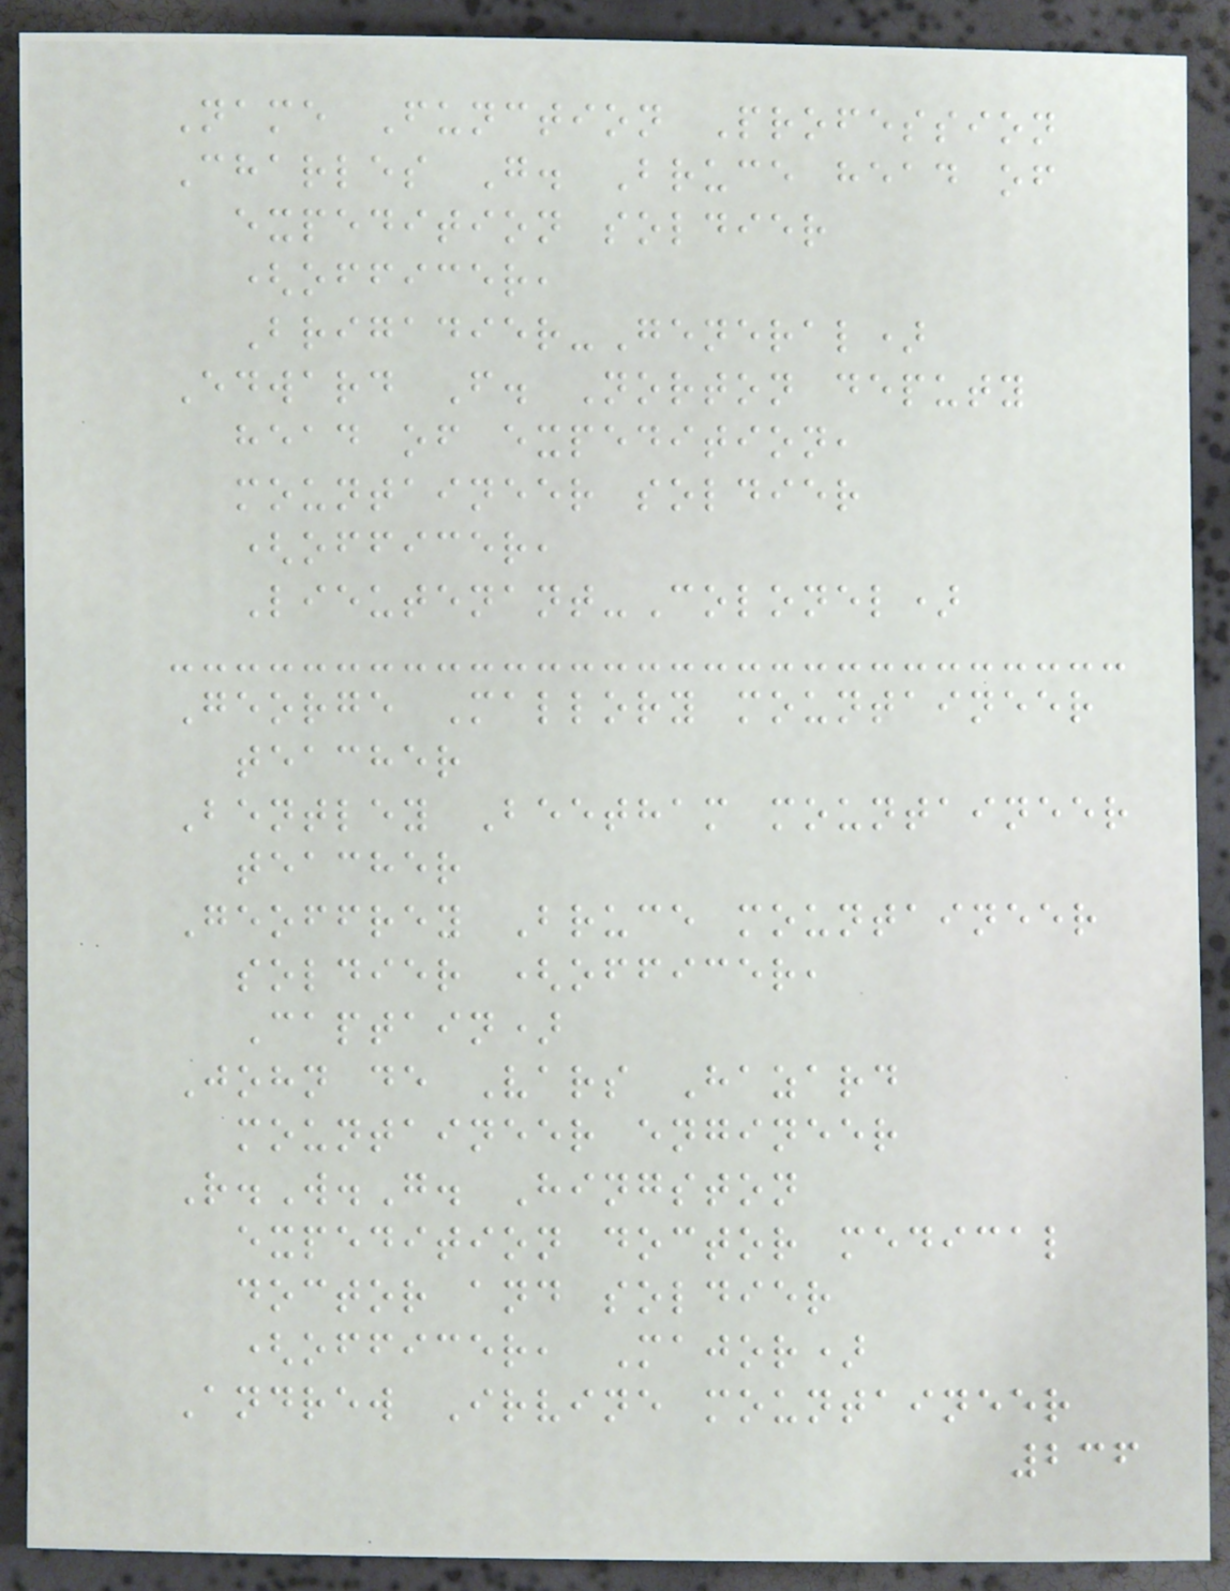Name Function Profession
Charles G. Bruce head of
expedition soldier
(officer,
Brigadier-General)
Edward F. Norton deputy
head of expedition,
mountaineer soldier
(officer,
Lieutenant-Colonel)
George Mallory mountaineer
teacher
Bentley Beetham mountaineer
teacher
Geoffrey Bruce mountaineer
soldier (officer,
Captain)
John de Vars Hazard
mountaineer engineer
R.W.G. Hingston
expedition doctor medical
doctor and soldier
(officer, Major)
Andrew Irvine mountaineer
236
